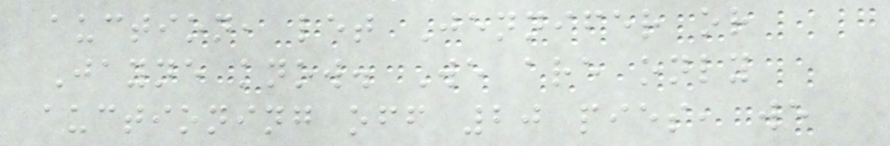auction, let Jennifer or
Jayne know. We are only
auctioning off 20 pies, we
